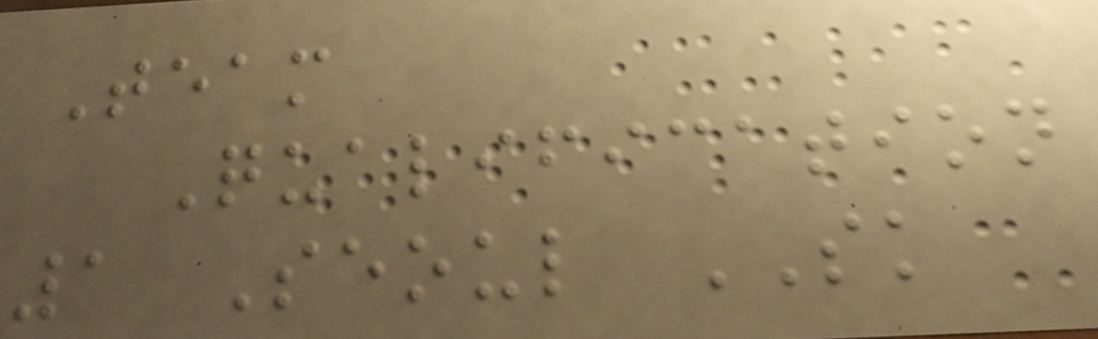Team
Qualification
1 Seoul SK
